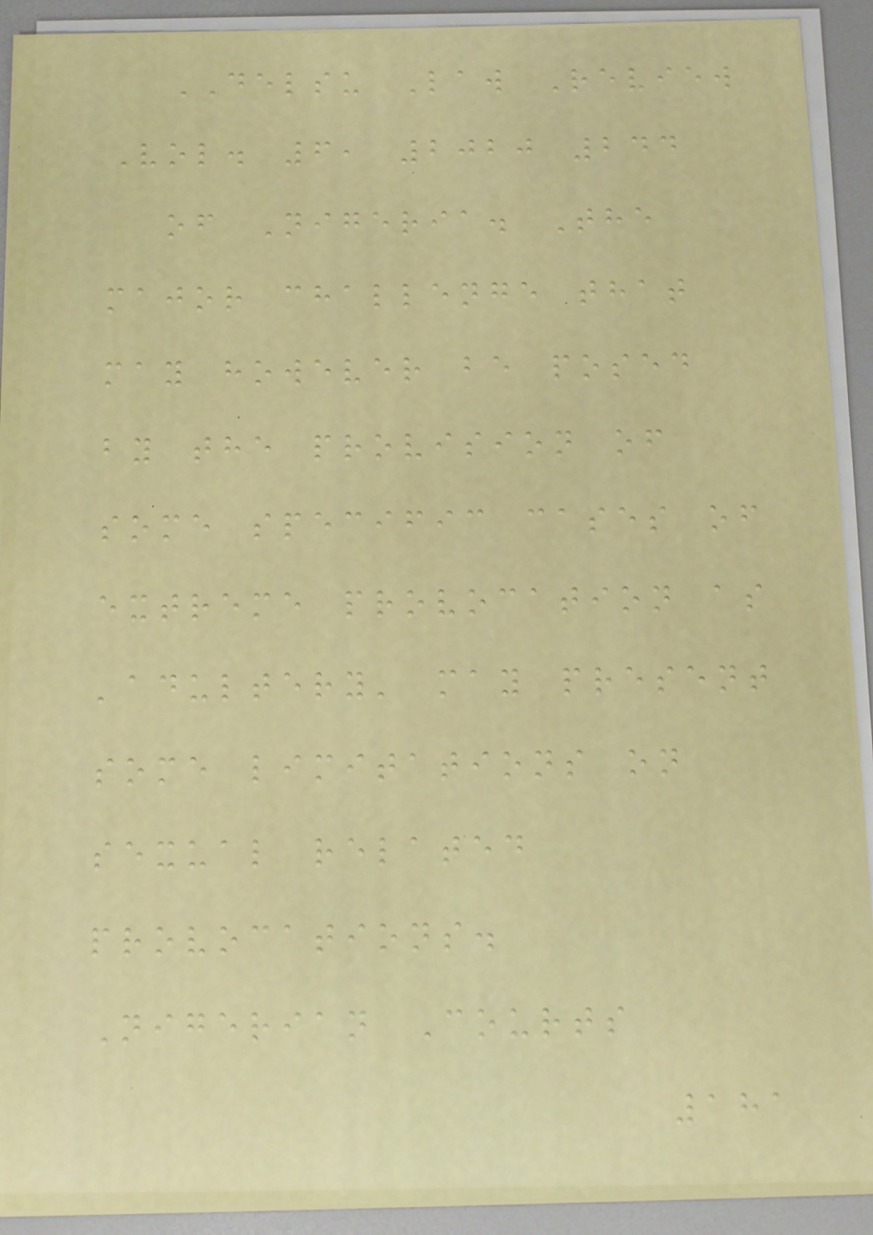DELSU Law Review
Vol. 6, 2020 244
of Nigeria. The
major challenge that
may however be posed
by the provision of
some specific cases of
extreme provocation as
'adultery' may present
some limitations on
sexual related
provocations.
Nigerian Courts
181
